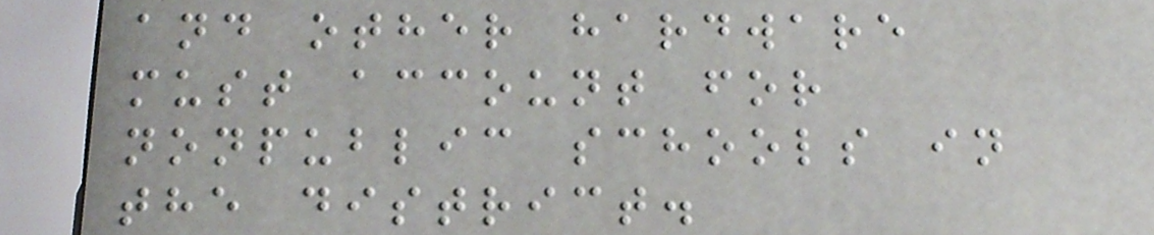and other hardware
must account for
nonpublic schools in
the district.
